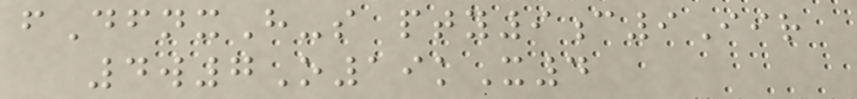fDfnxH-s pty9c9Iir
4w7O19kX4
